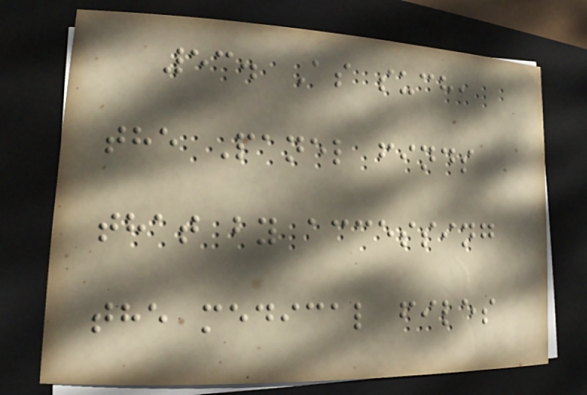53. As such,
the Panel finds
that by accessing
the medical files
